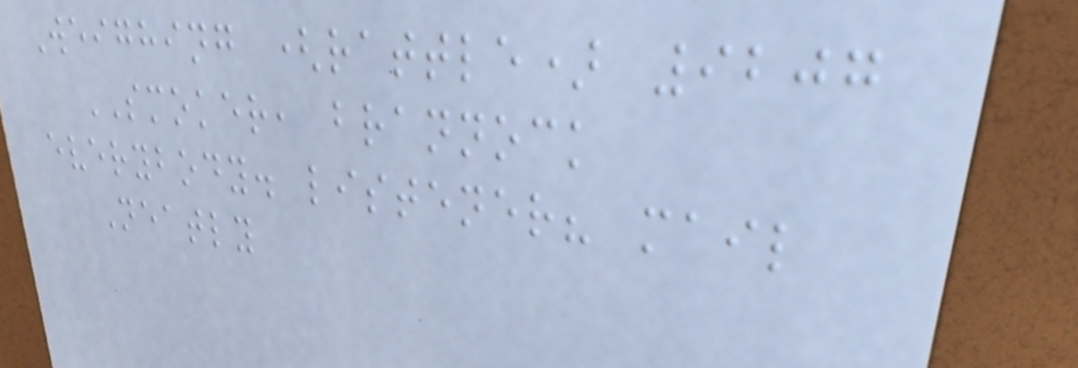Weighing (rattle) 9207
SMOKER, brannock
everybody. listener? mail
Neatly
